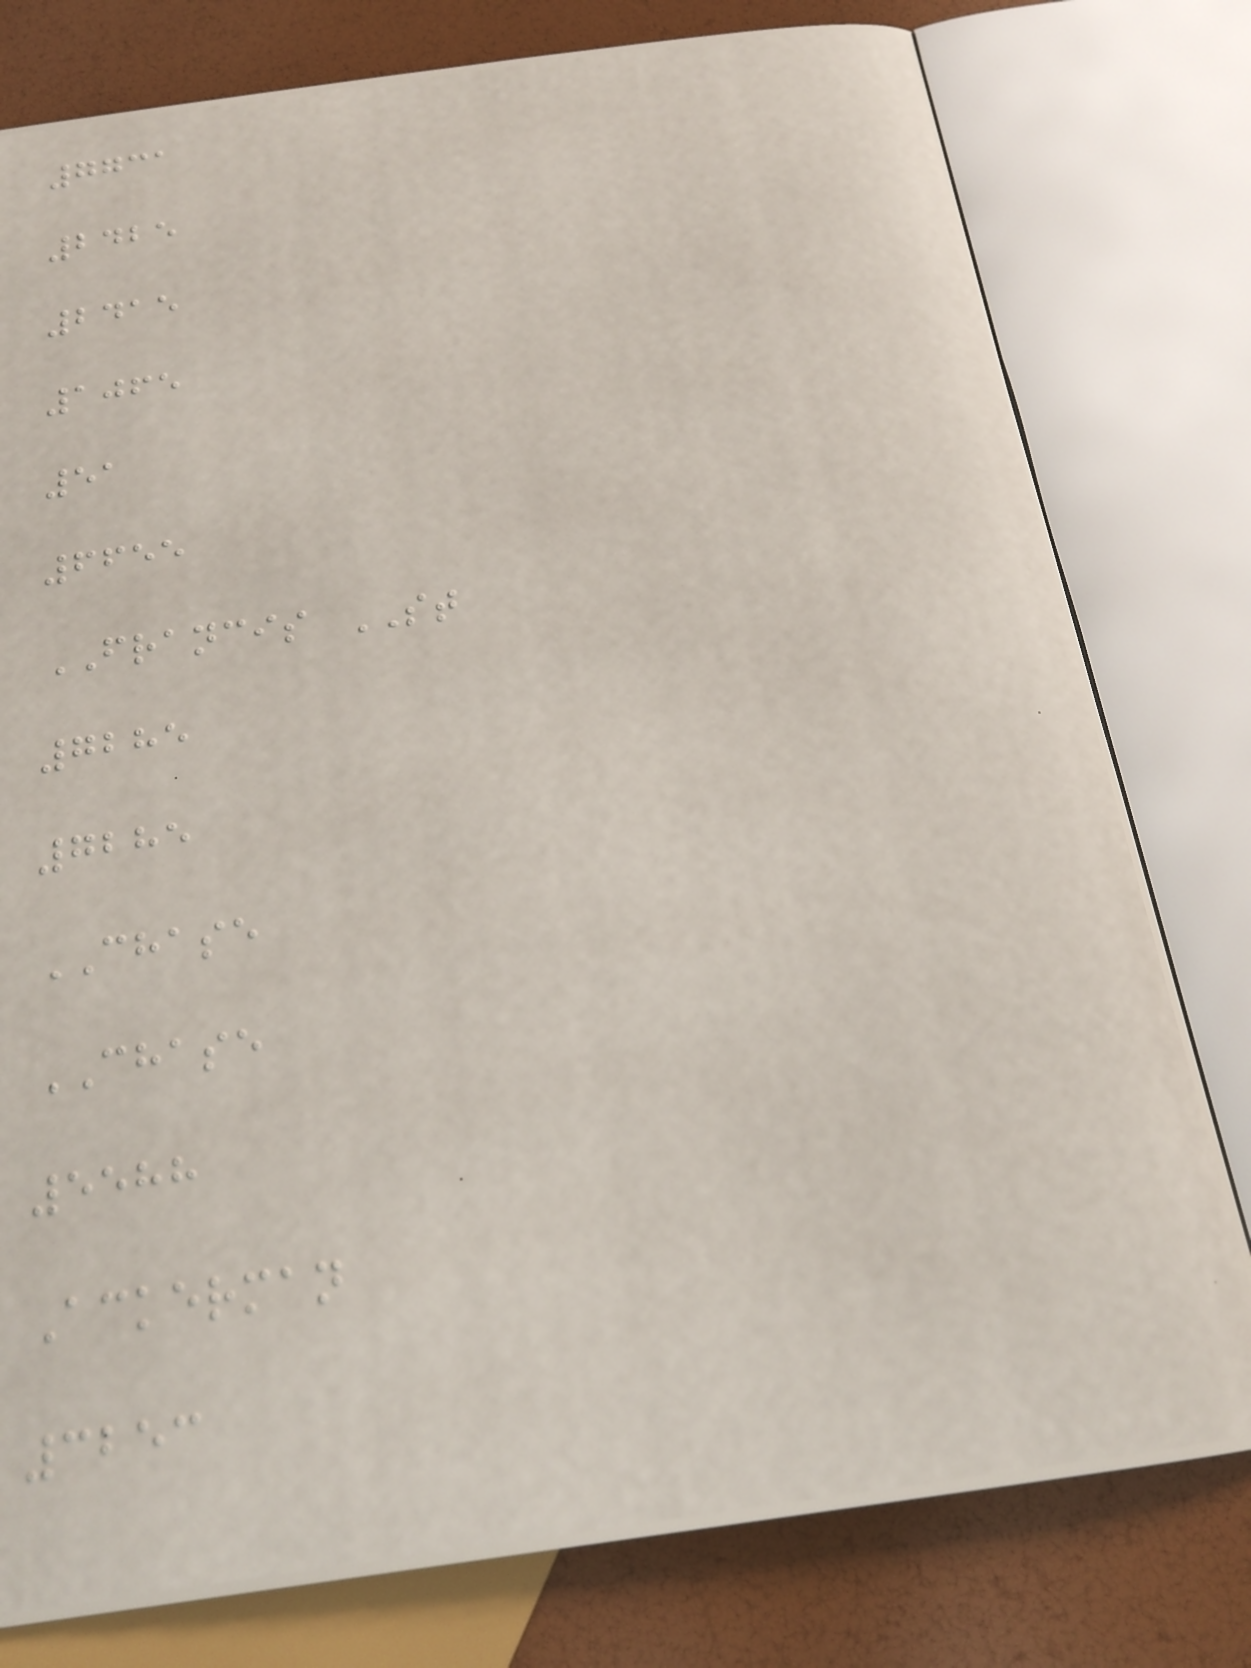7731
2425
2415
1065
51
6655
FRANCIS ST
7285
7285
CHASE
CHASE
5588
Ackerman
3253
